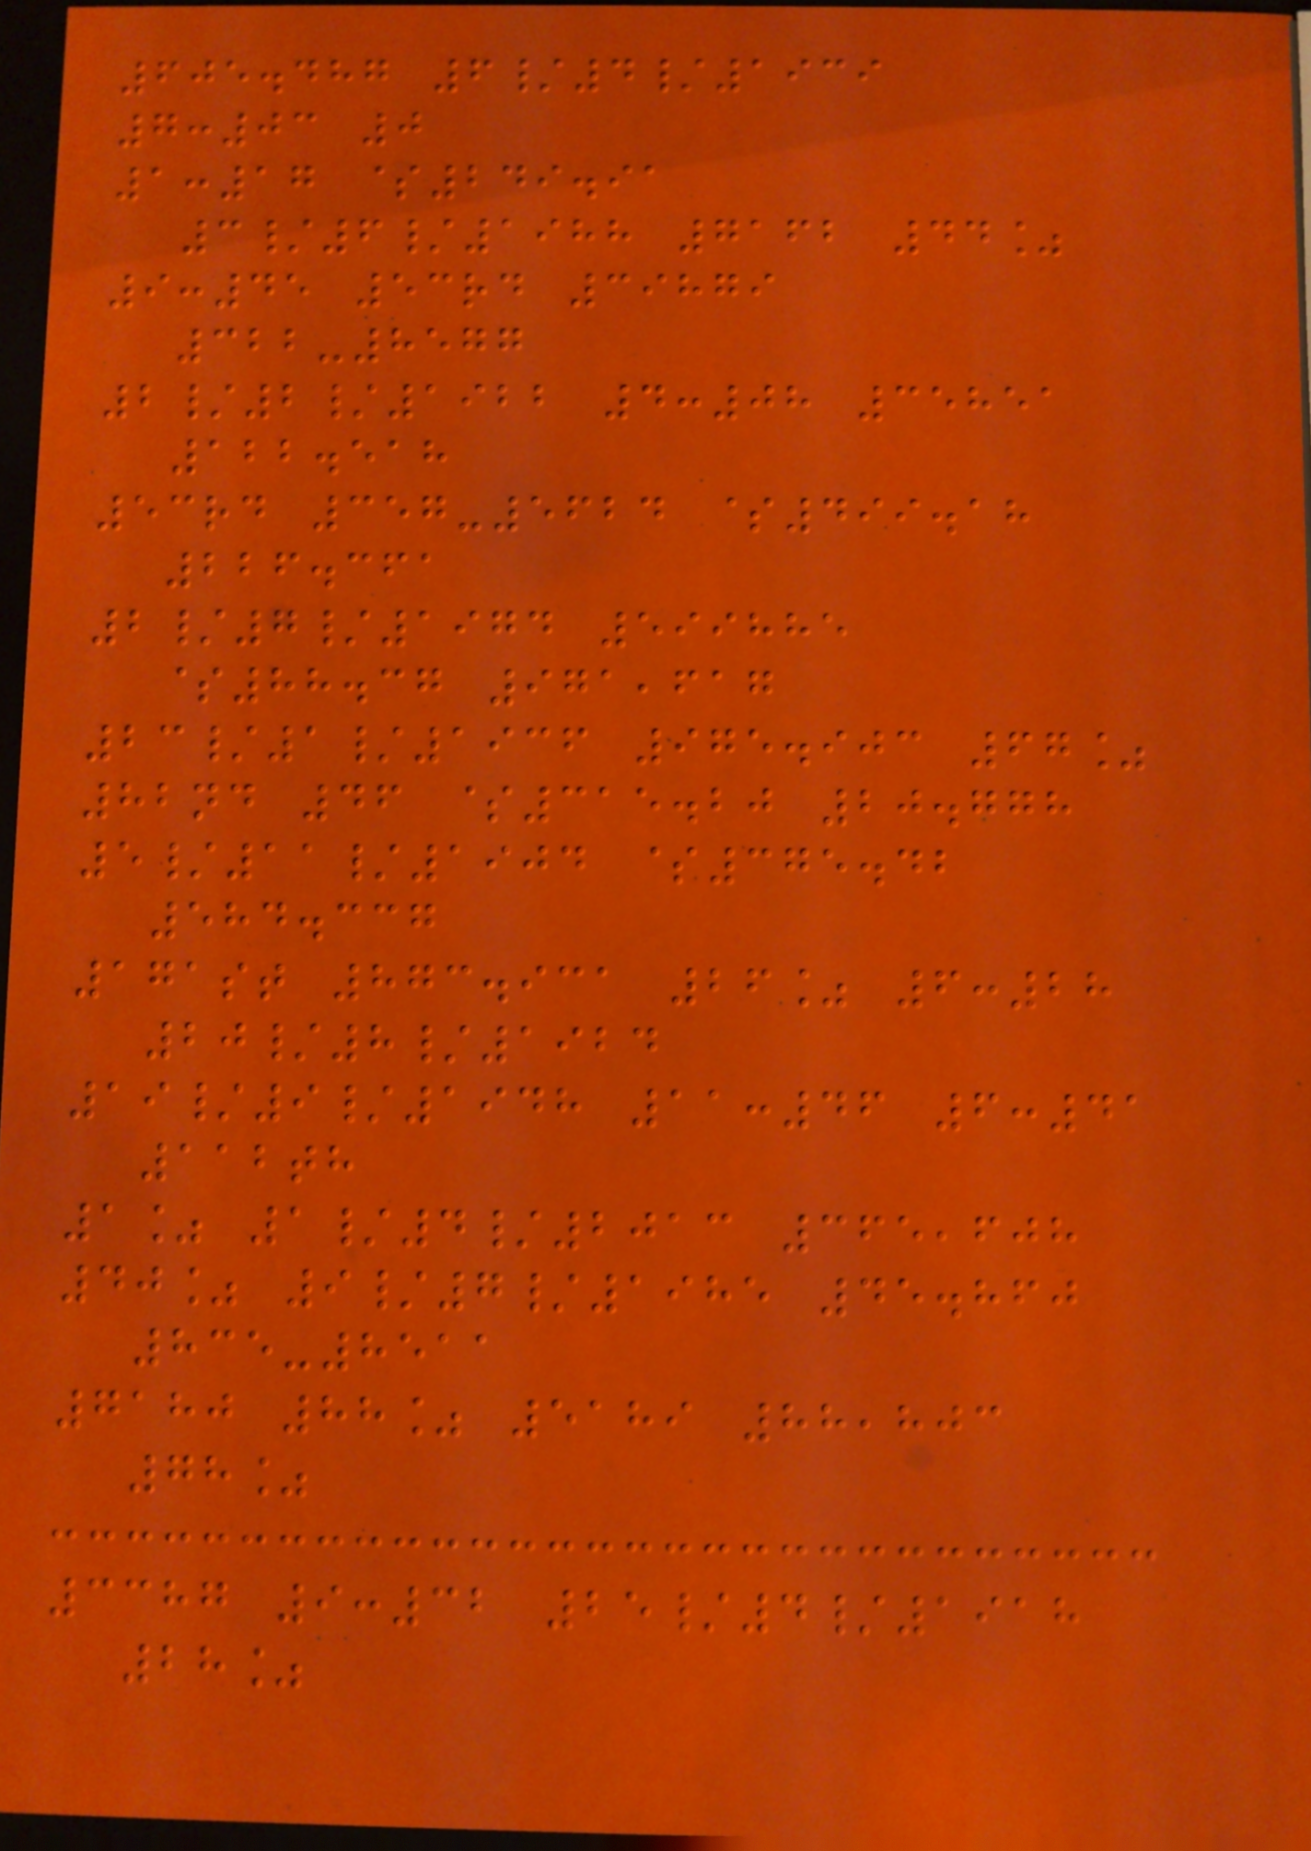605.487 6/4/1939
7:03 0
1:17 $249.91
3/6/1988 7162 44%
9:45 53rd 39879
322-8577
2/2/1922 4:08 35851
122.518
53rd 357-5624 $499.18
226.361
2/7/1974 599885
$88.37 971,617
23/1/1936 975.903 67%
82nd 46 $315.20 20.778
5/11/1904 $375.42
584.337
171st 873.931 26% 6:28
20/8/1924
19/9/1948 11:46 6:41
112th
1% 1/4/2013 365,608
40% 9/7/1985 45.860
835-8511
7180 88% 5189 88,803
78%
3387 9:32 25/4/1918
28%
